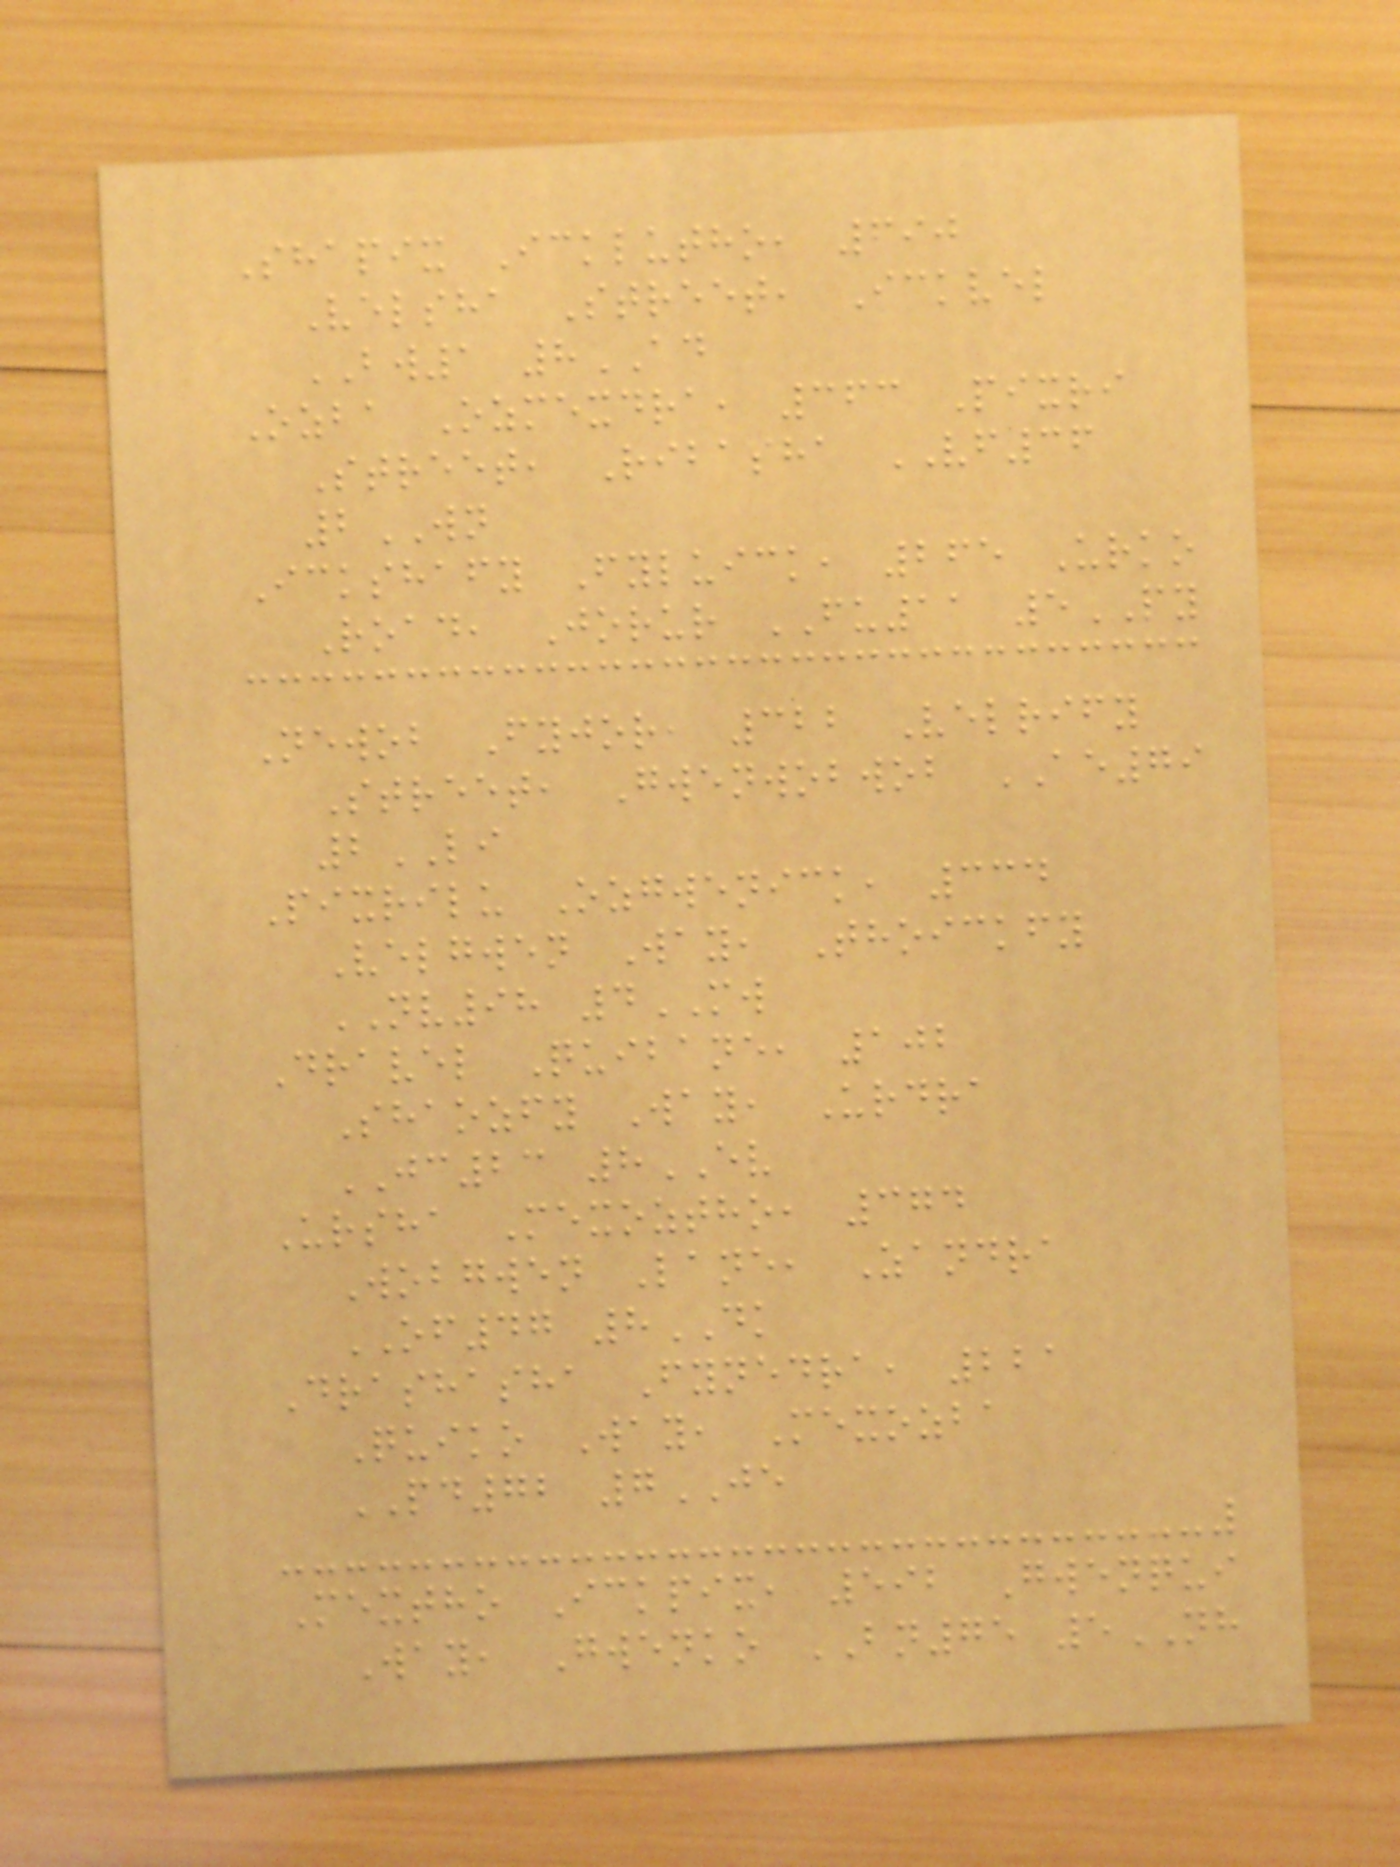Shapix Icklutho, 690
Velsha Street, Ickvel
BW1 8AD
Ozba Ozmexdra, 363 Pixri
Street, Ribasha VF36
2WN
Ickshafy Fyluick, 265 Urko
Road, Jorur FU11 5PY
Newob Fyjor, 322 Velrify
Street, Gwenwobwob AE79
2LI
Pixrilu Ozgwenick, 334
Velgwen Way, Thoickfy
NV98 4MW
Dravel Quibane, 102
Shaozfy Way, Urdra
JC23 8EV
Ursha Mexoztho, 374
Wobgwen Lane, Zandra
OF47 8DK
Drashasha Fynedra, 221
Quiko Way, Mexozba
PD72 7JE
Mextho Ickpix, 592 Gwenqui
Way, Gwenko BN75 5NH
